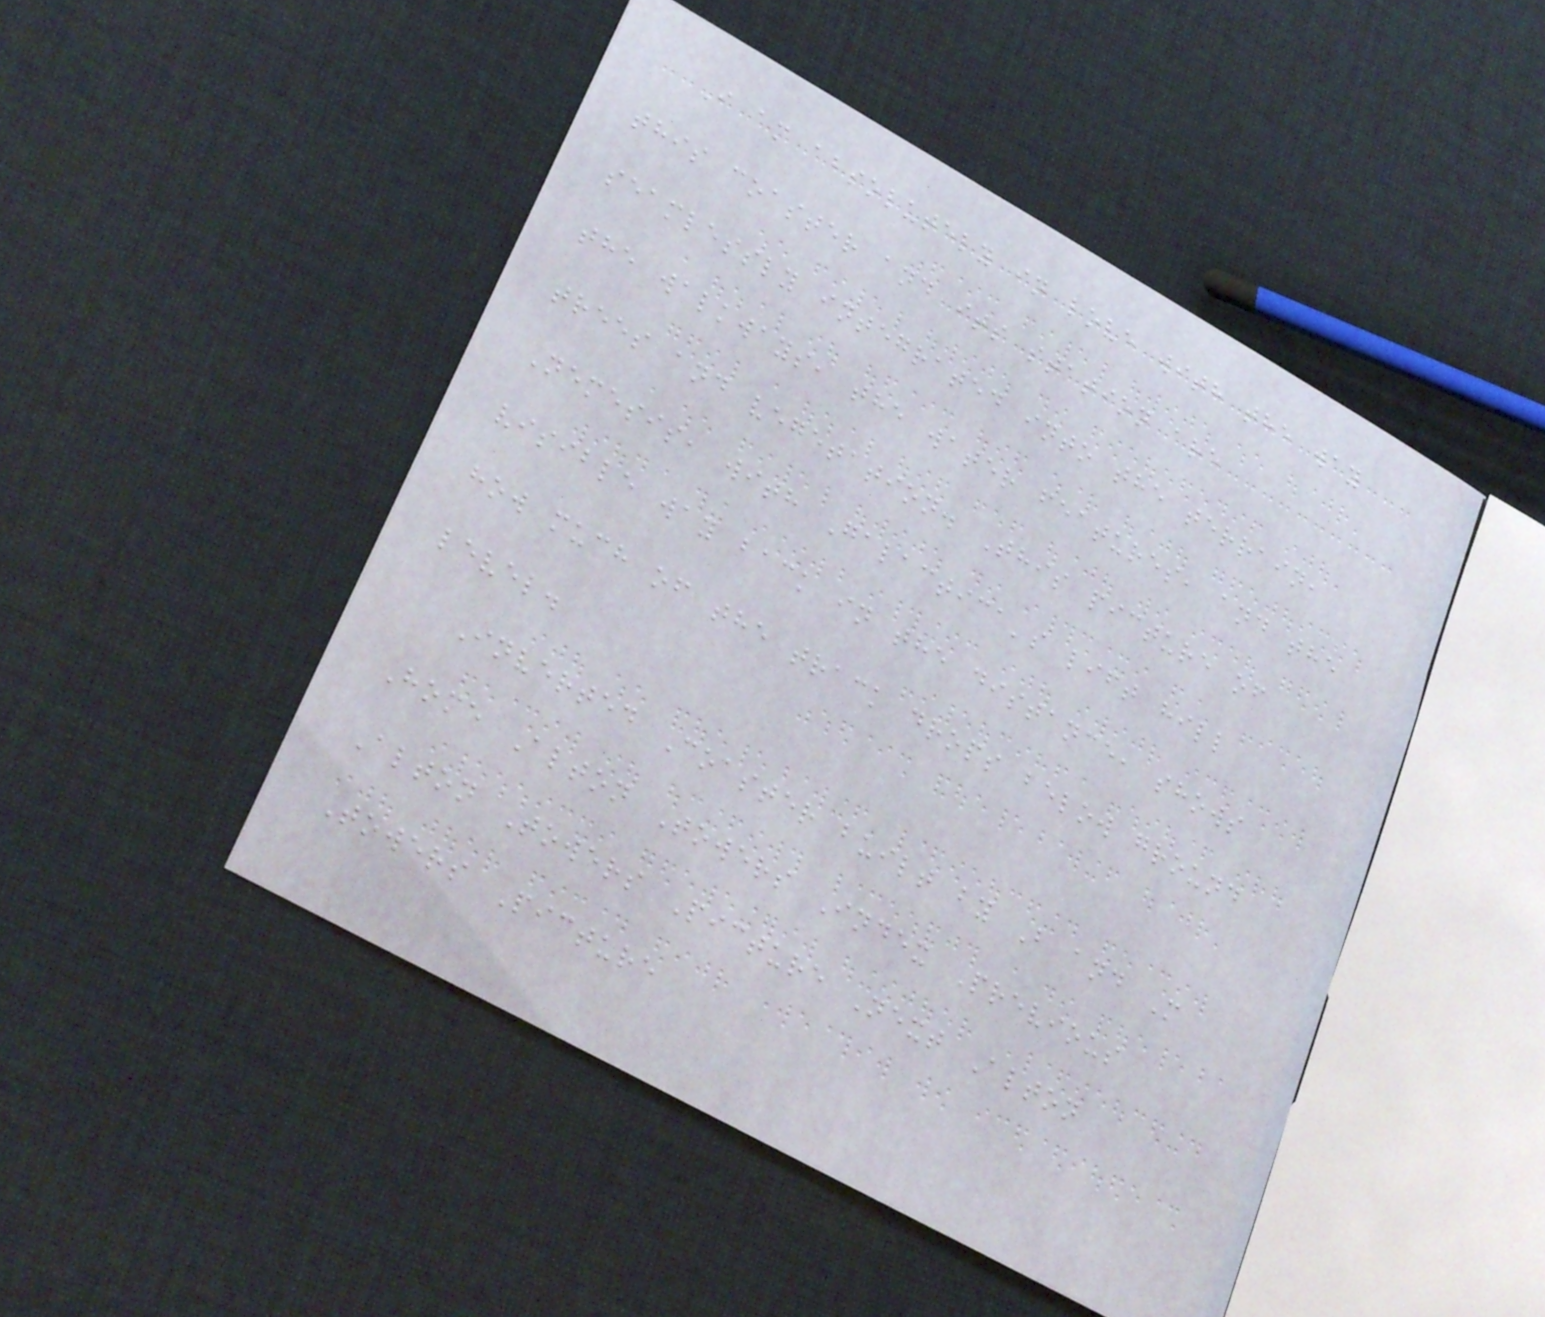I am absolutely in love with the way
this coaster and its station are
seamlessly integrated into the terrain,
the walkways, the water features, and the
trees and vegetation. This picture of
Nemesis, with Galactica's lift hill
visible way back in the distance, shows
how much of the track drops below ground
level.
Inverted Coaster built by B and M
Home Alton Towers Index Previous
Alton Towers Picture Next Alton
Towers Picture
